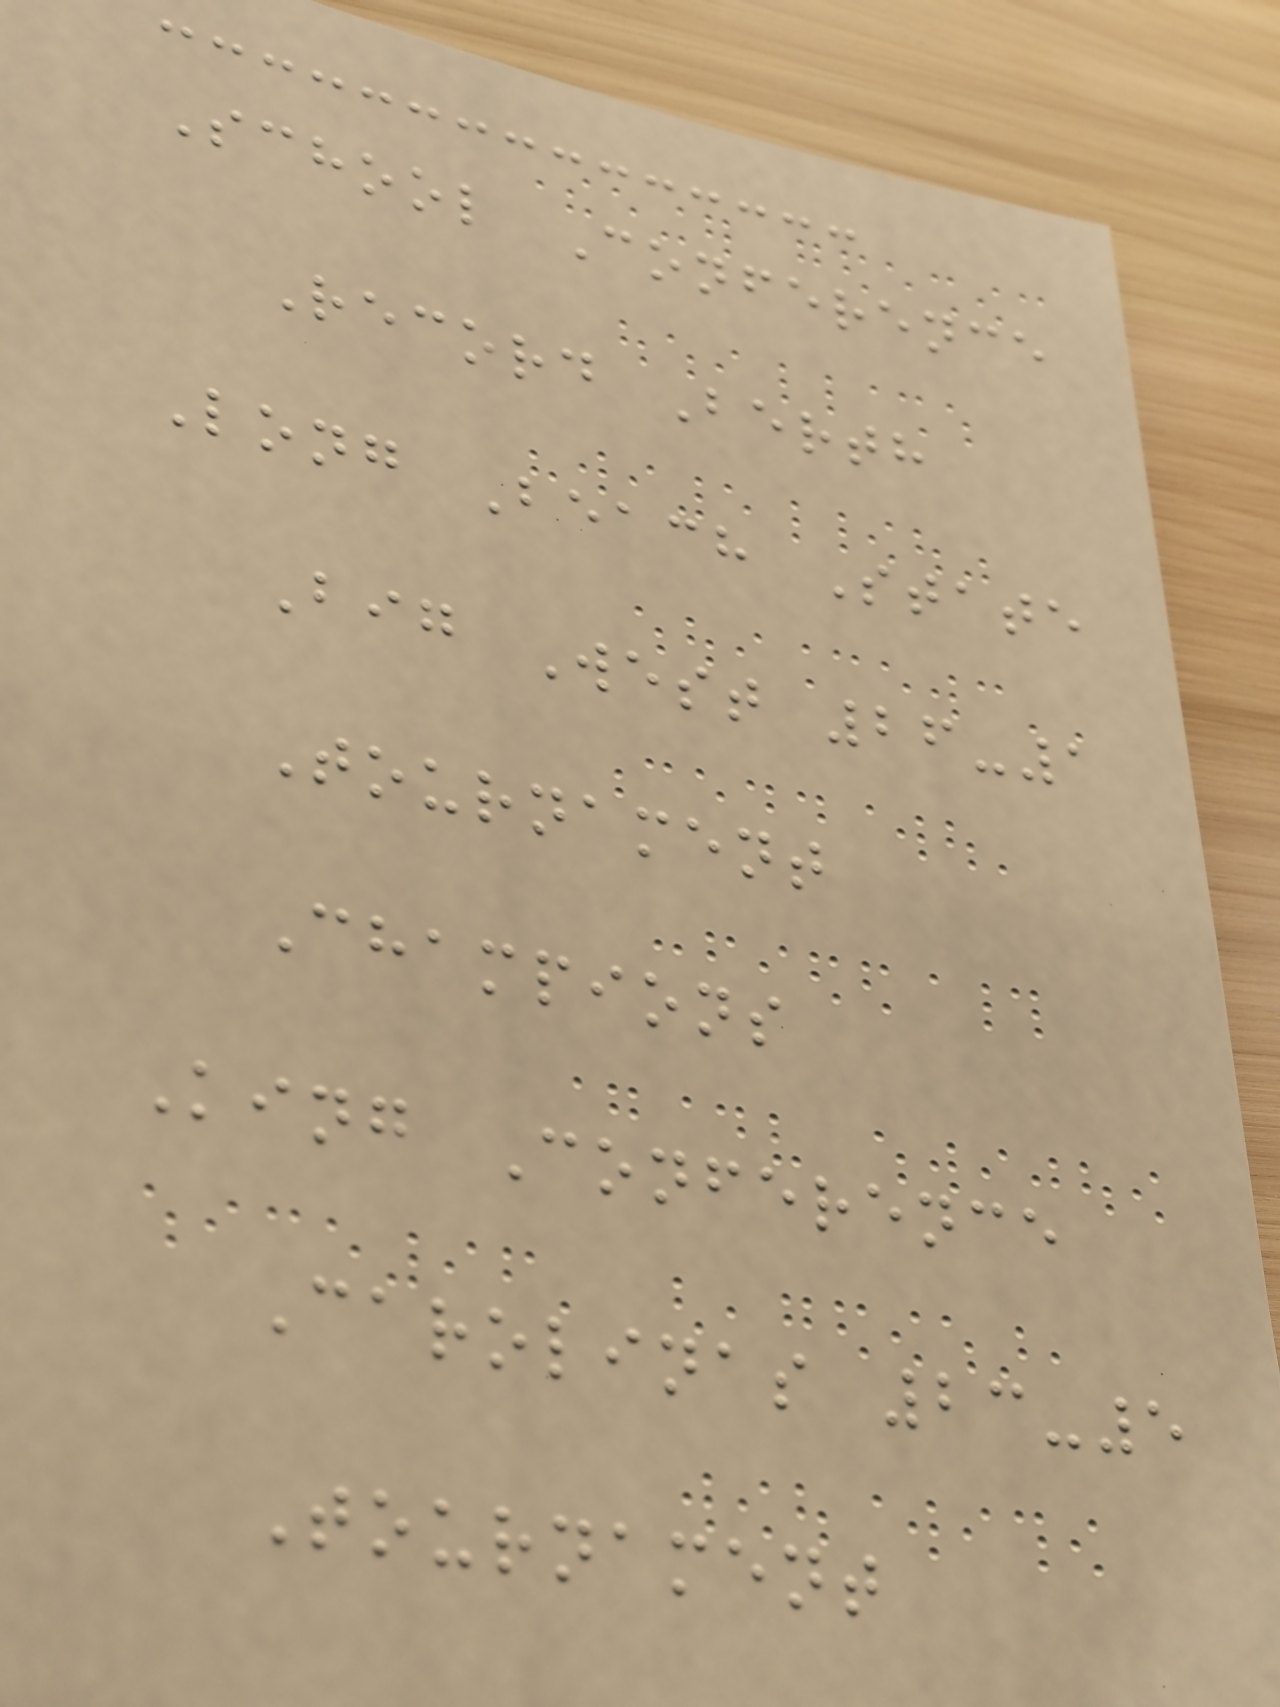School Conference
Record Berth
Long Beach State
Big West 26-1
Tournament
Champions
King Conference
Carolinas 23-5
Tournament
